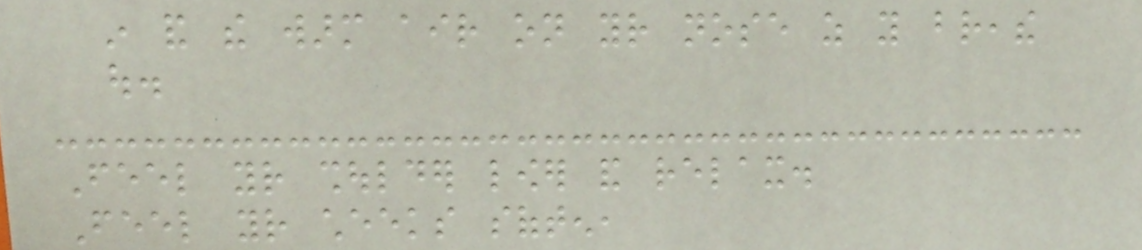in and the warm air on your nose as you breathe
out.
Feel your shoulder lower and relax.
Feel your cheeks soften,
